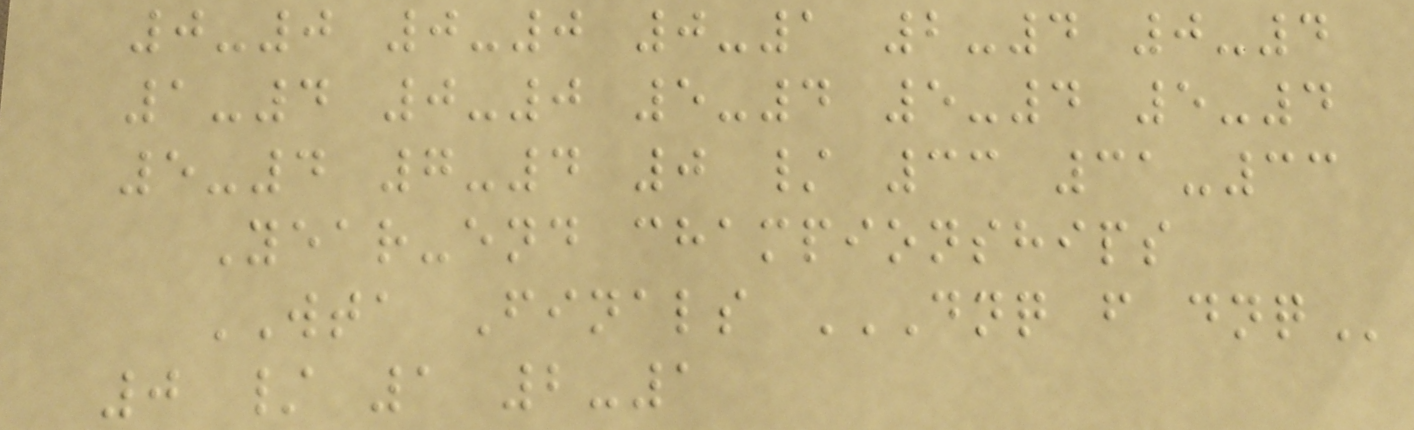0-0 0-0 0-1 2-4 0-4
1-4 0-0 5-4 5-4 5-4
5-4 7-4 0 / 33 31-33
Year-end championships
WTA Finals DNQ F DNQ
0 / 1 2-1
